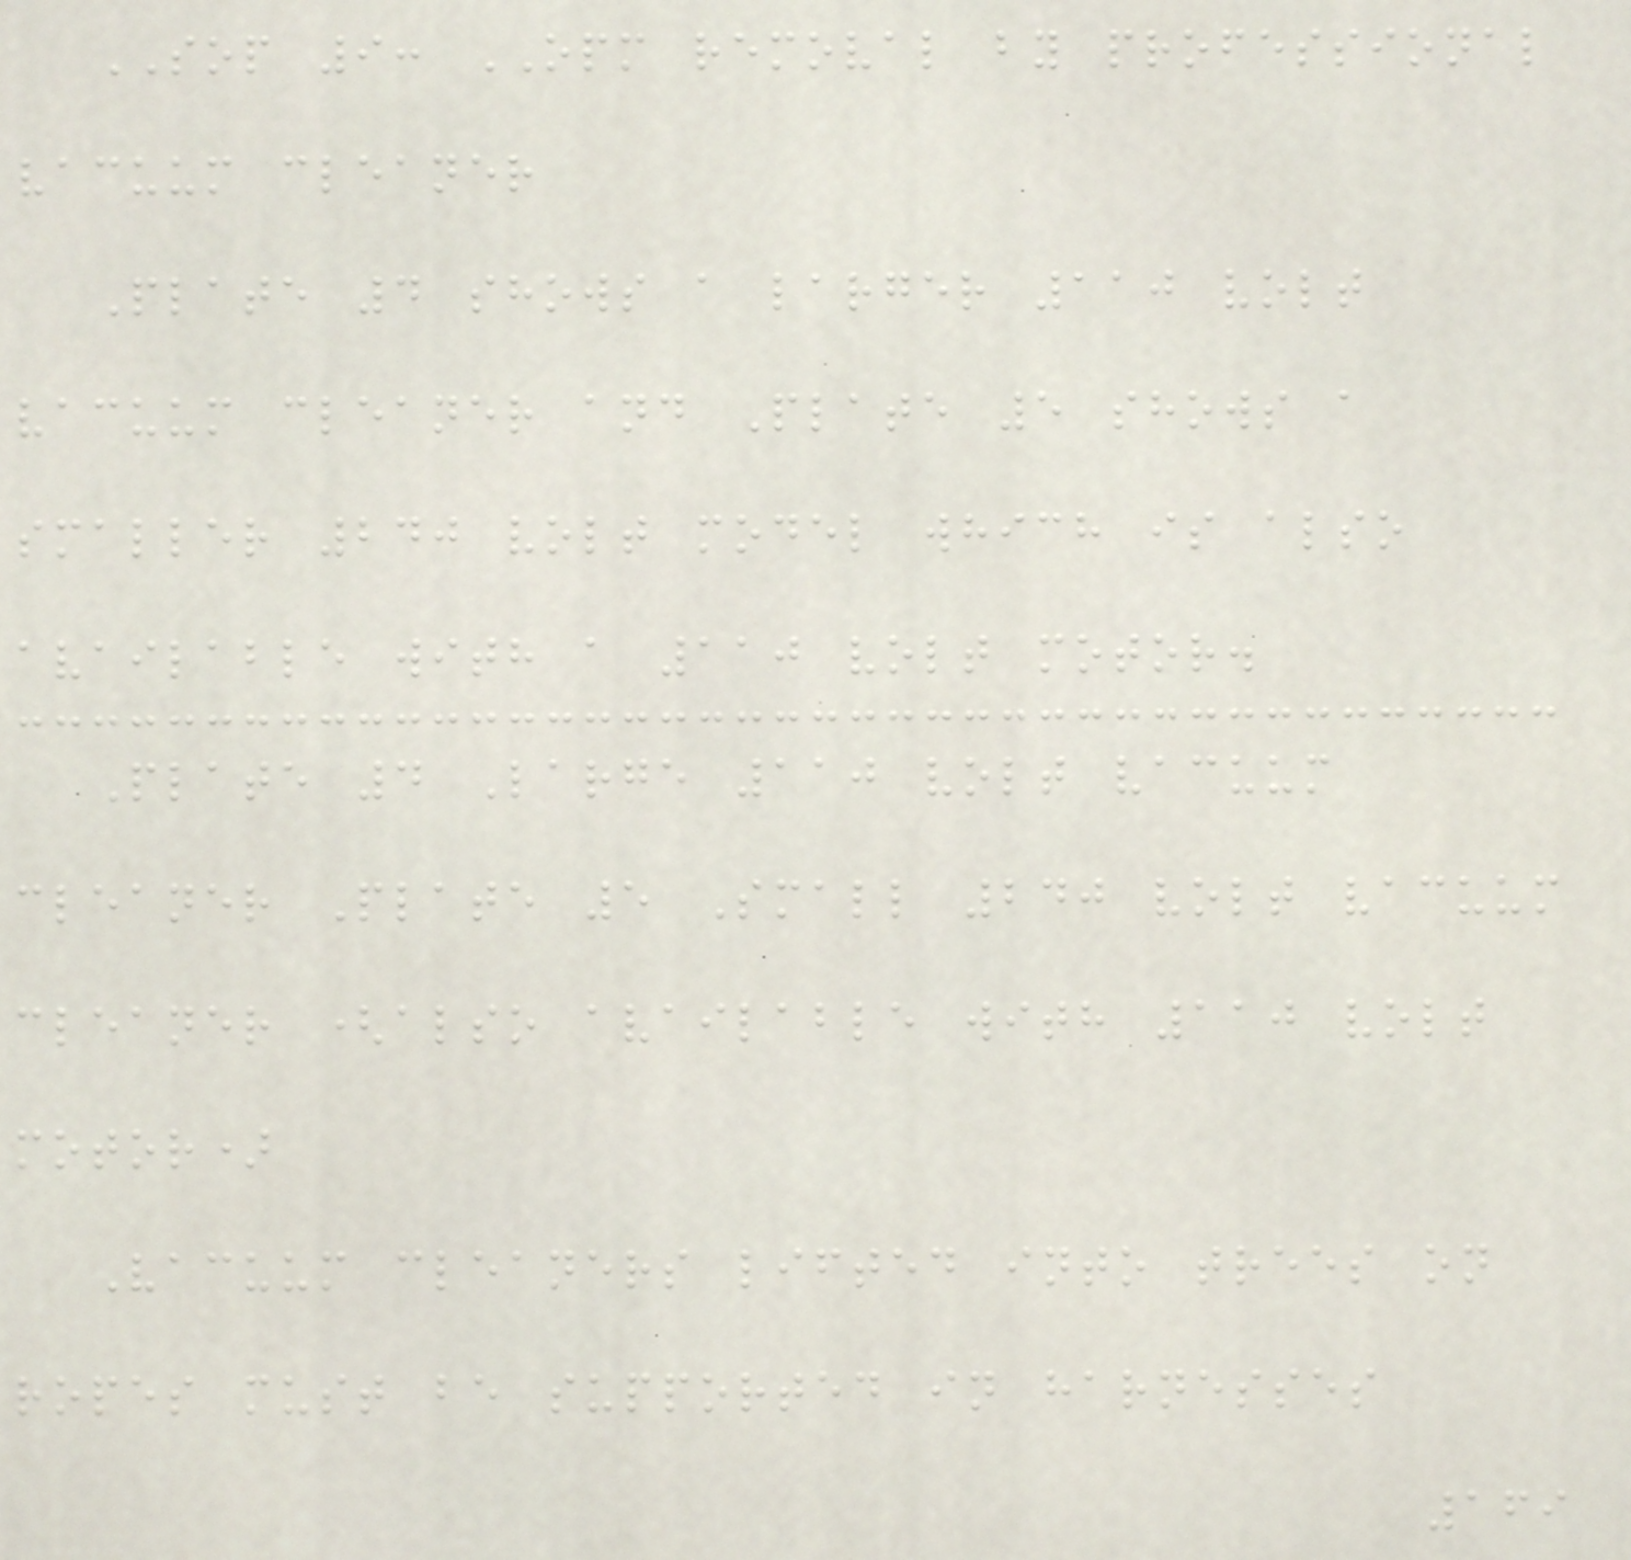SOP 9: OPM removal by professional
vacuum cleaner
Plate 4 shows a larger 110 volt
vacuum cleaner and Plate 5 shows a
smaller 240 volt model which is also
available with a 110 volt motor.
Plate 4 Large 110 volt vacuum
cleaner Plate 5 Small 240 volt vacuum
cleaner (also available with 110 volt
motor)
Vacuum cleaners lifted into trees on
ropes must be supported in harnesses
169
